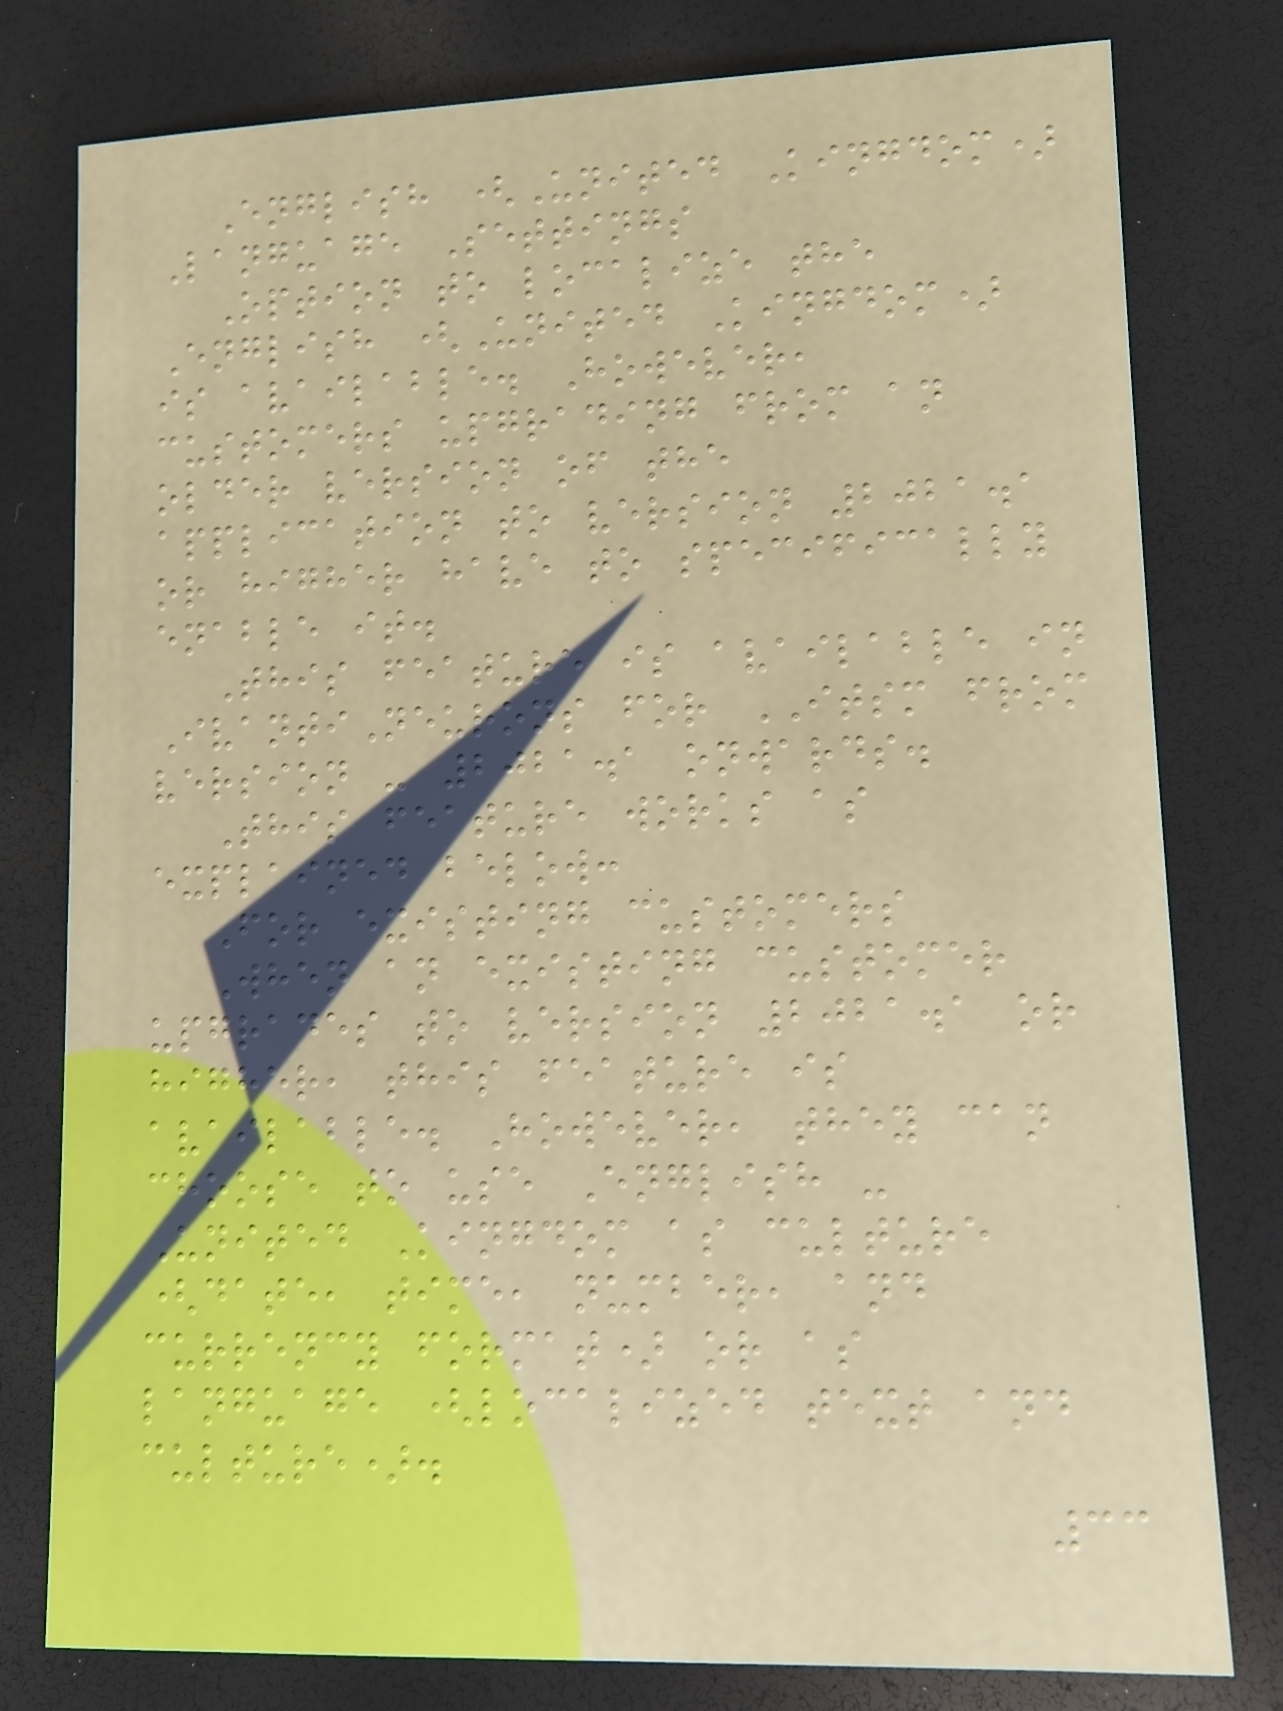English (United Kingdom)
Language Settings
Option to localize the
English (United Kingdom)
is available. However,
customers upgrading from an
older version of the
application to version 2021.1
or higher have to specifically
enable it.
This feature is available in
IvantiNeurons for ITSM from
version - 2021.1 onwards.
This feature works as
explained below:
For existing customers
When an existing customer
upgrades to version 2021.1 or
higher, this feature is
available. However, they can
choose to use English -
United Kingdom as culture
(date, time, number, and
currency format) or as
language (localized text and
culture).
33
